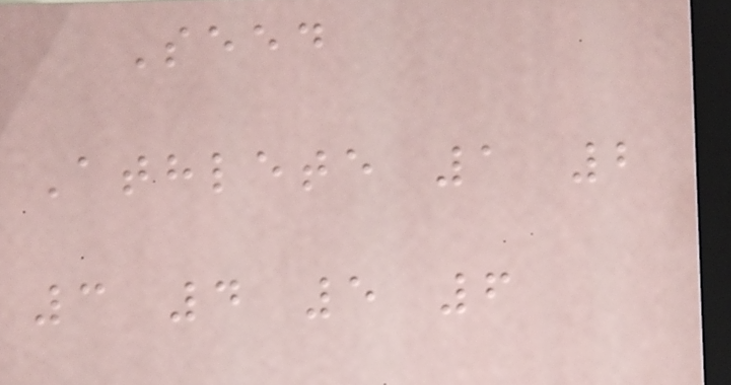Seed
Athlete 1 2
3 4 5 6
